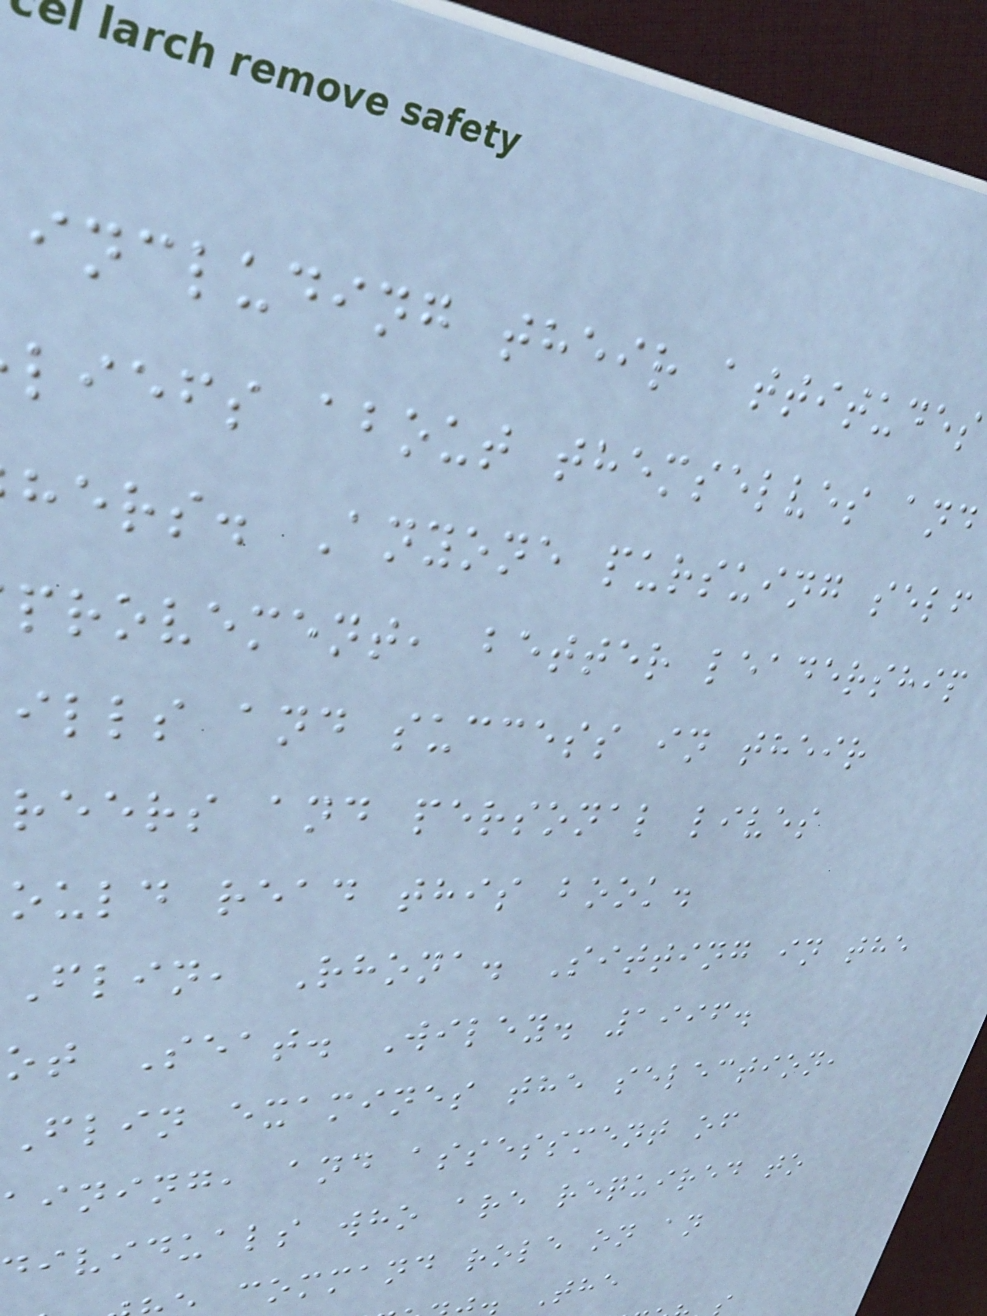including their attitudes
liefs about themselves and
hers. Anyone pursuing self
provement, better leadership
ills and success in their
reers and personal lives
ould read this book.
Flin, Rhona. Sitting in the
ot Seat. Wiley. 1996.
Flin examines the selection,
aining, and assessment of
dividuals who are required to
command role on an
